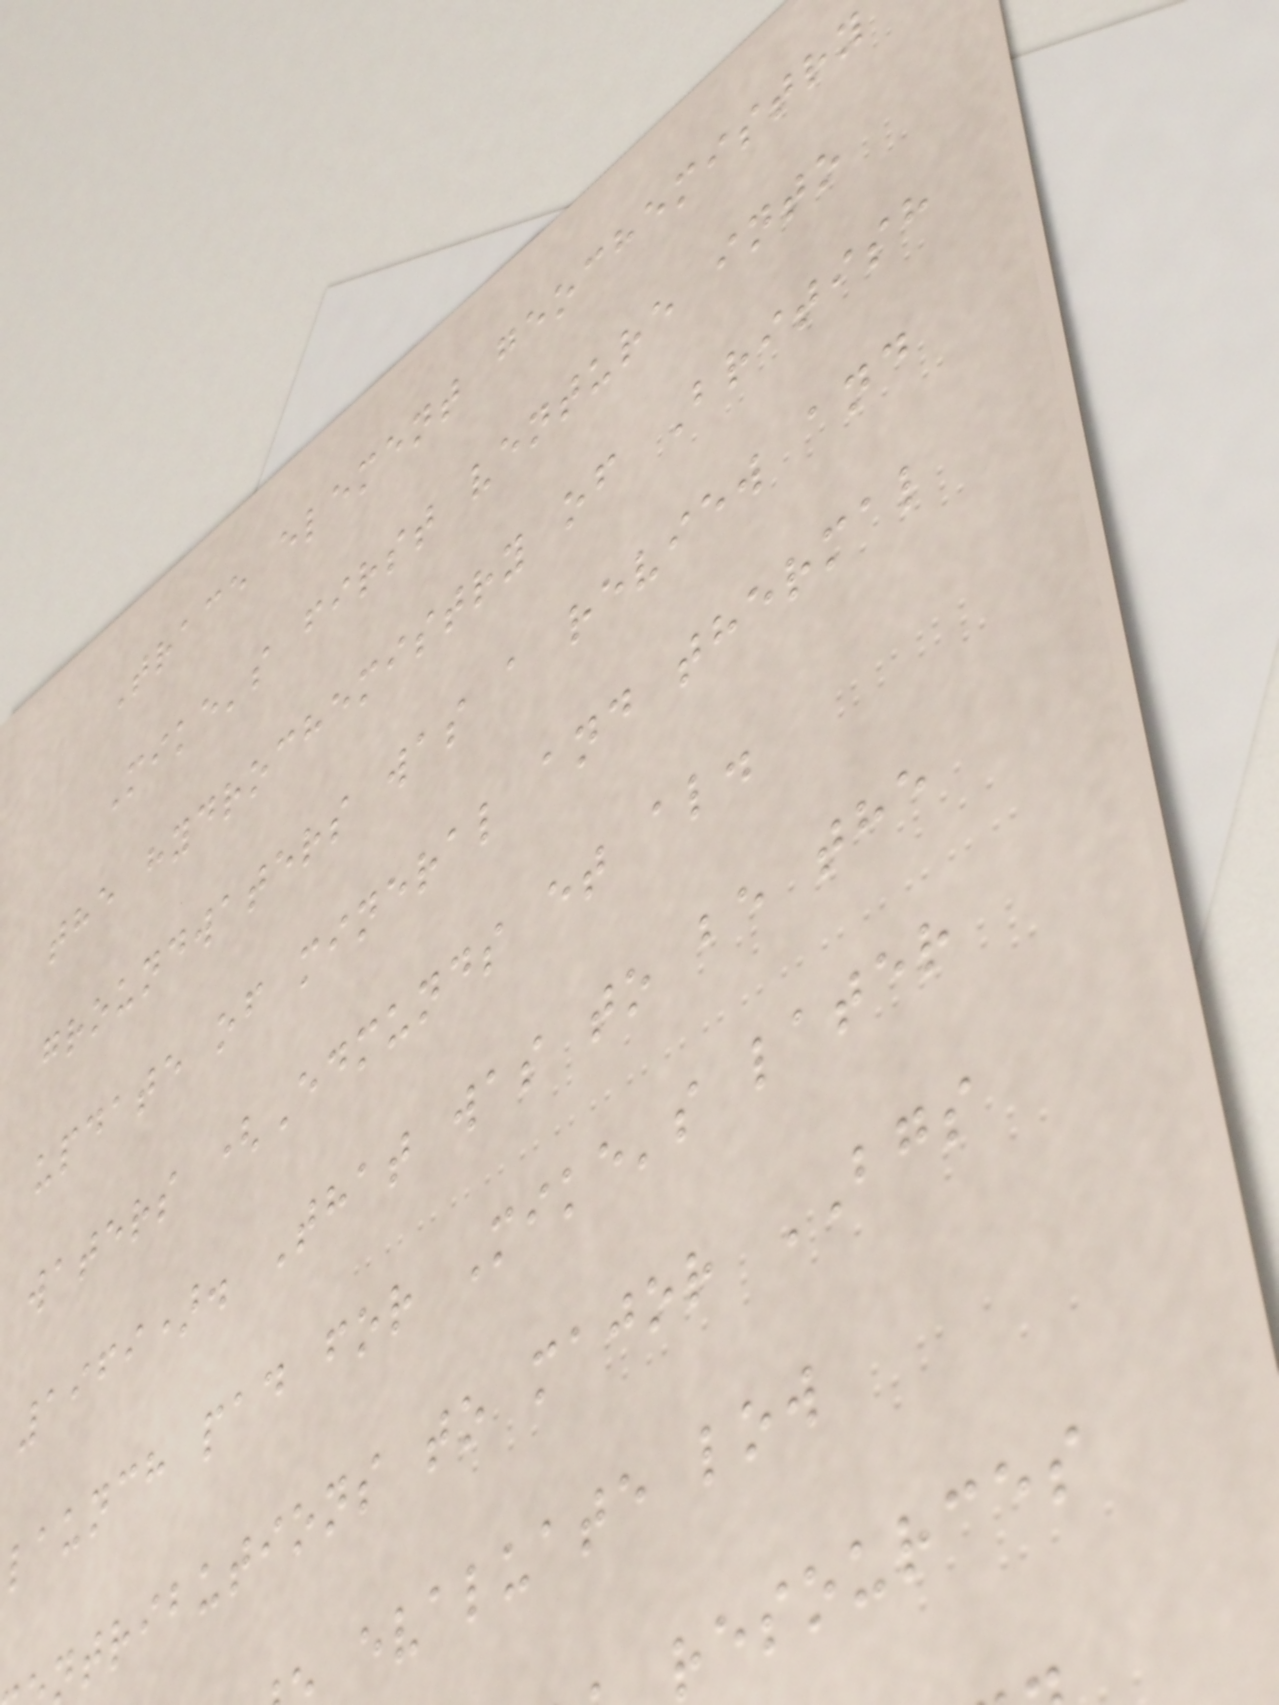Trace element geochemistry
Mike's first venture into
the hydrochemistry of British
groundwaters was a review and
update of mineral and thermal
waters (Edmunds et al.
1969). That was to be the
launch pad for Mike's later
ntributions to major BGS
evaluate low
resources
